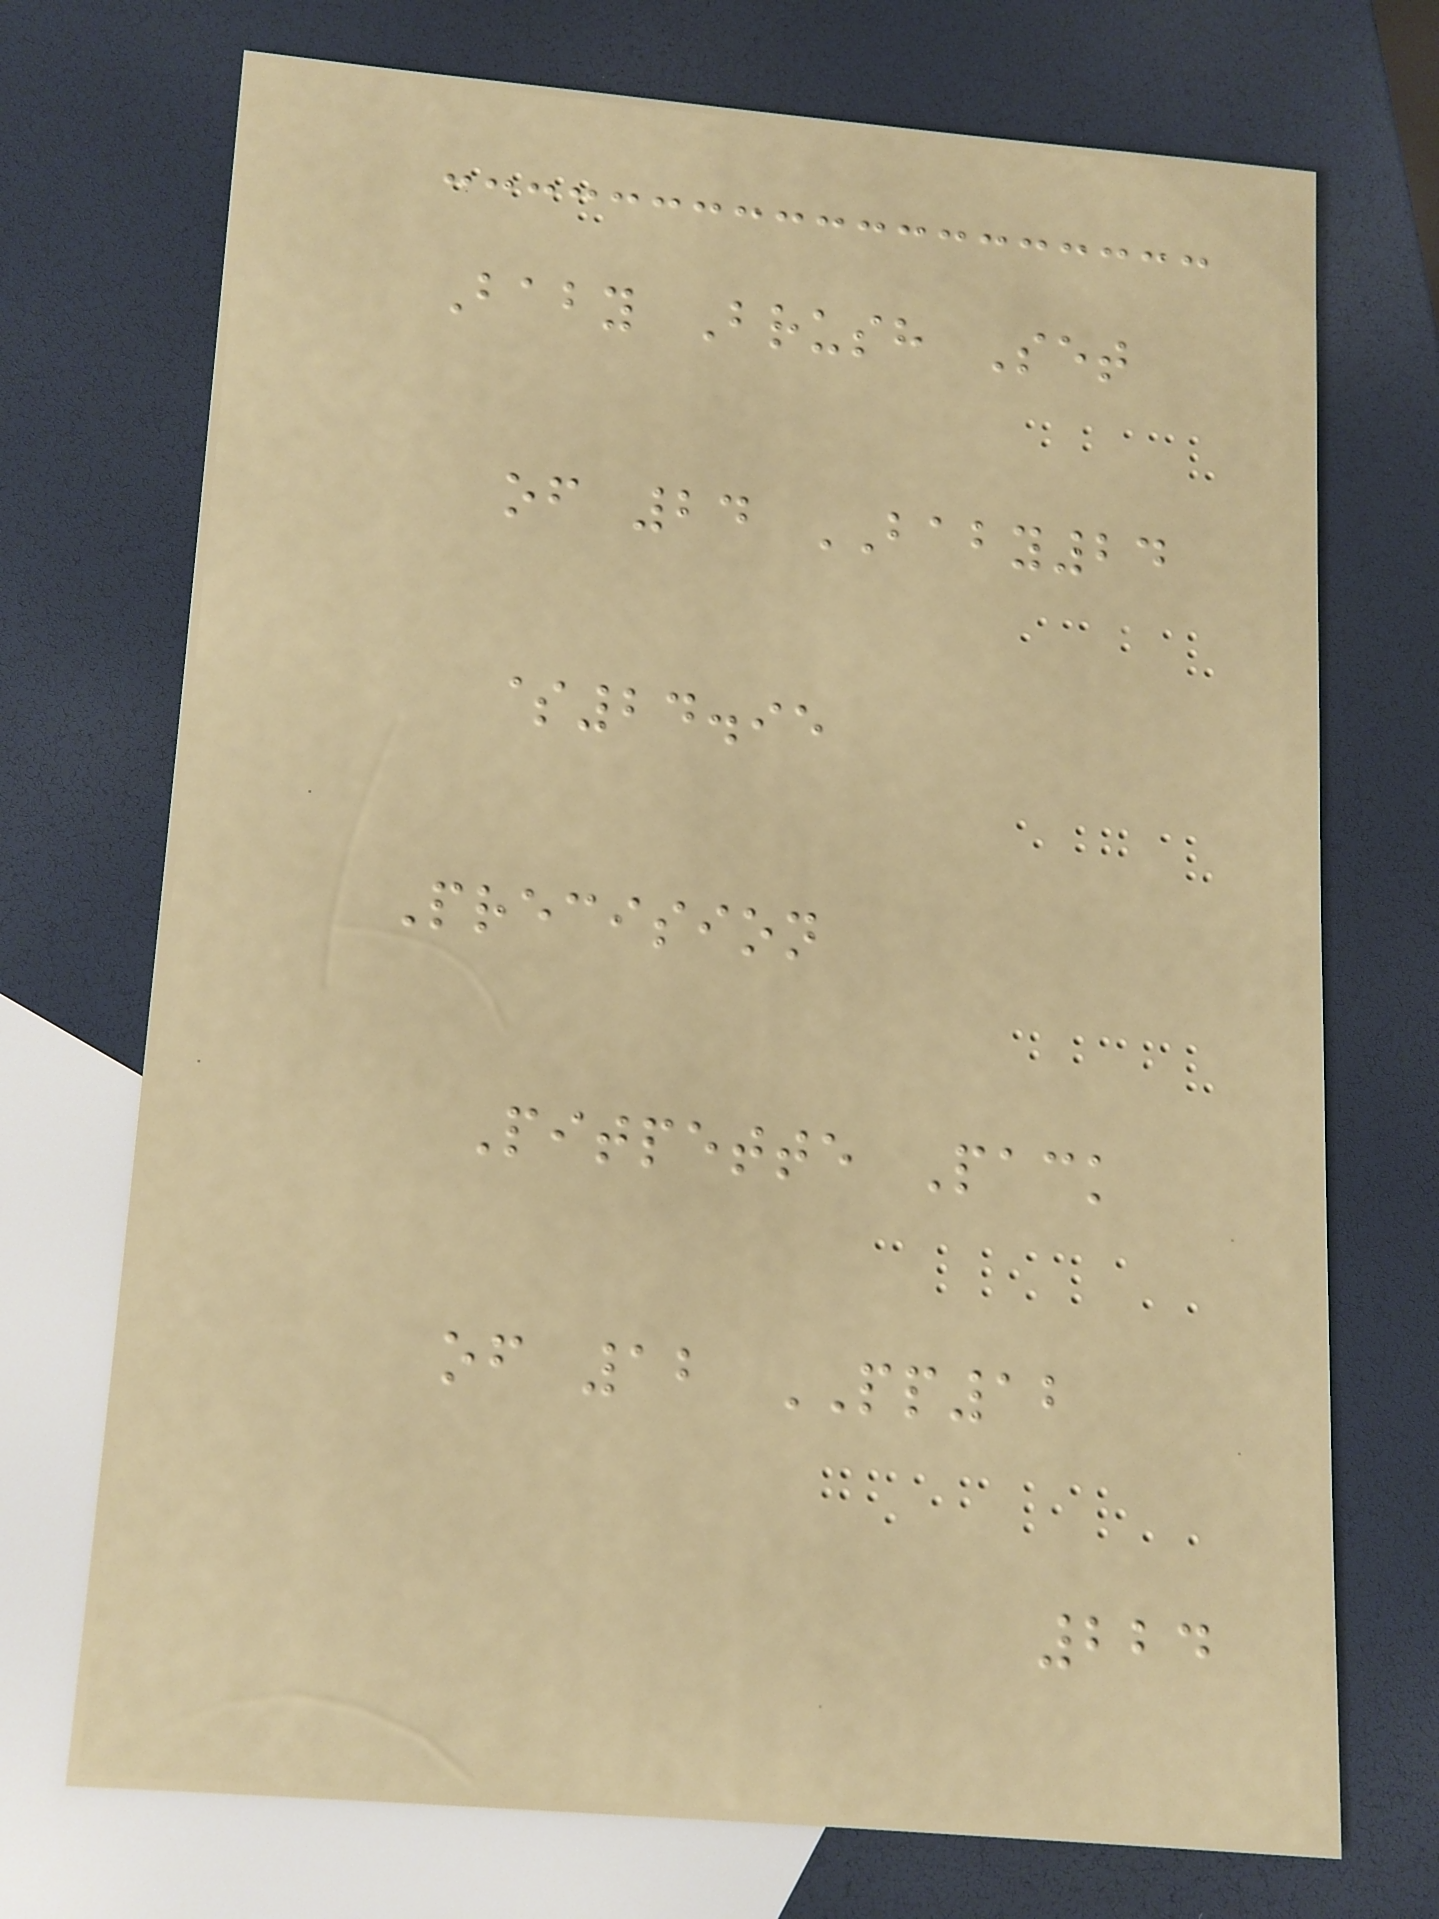Baby Brush Set
of 24 BABY24
$24.95
Precision
Pitpette Pack
of 12 PP12
224
